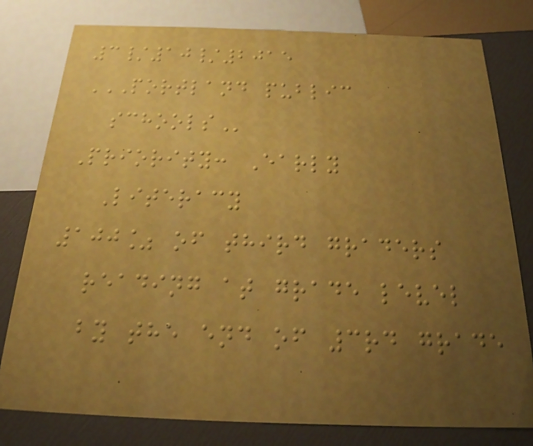3/10/2015
PORTLAND PUBLIC
SCHOOLS
Priority: Early
Literacy
100% of third graders
reading at grade level
by the end of 3rd grade
